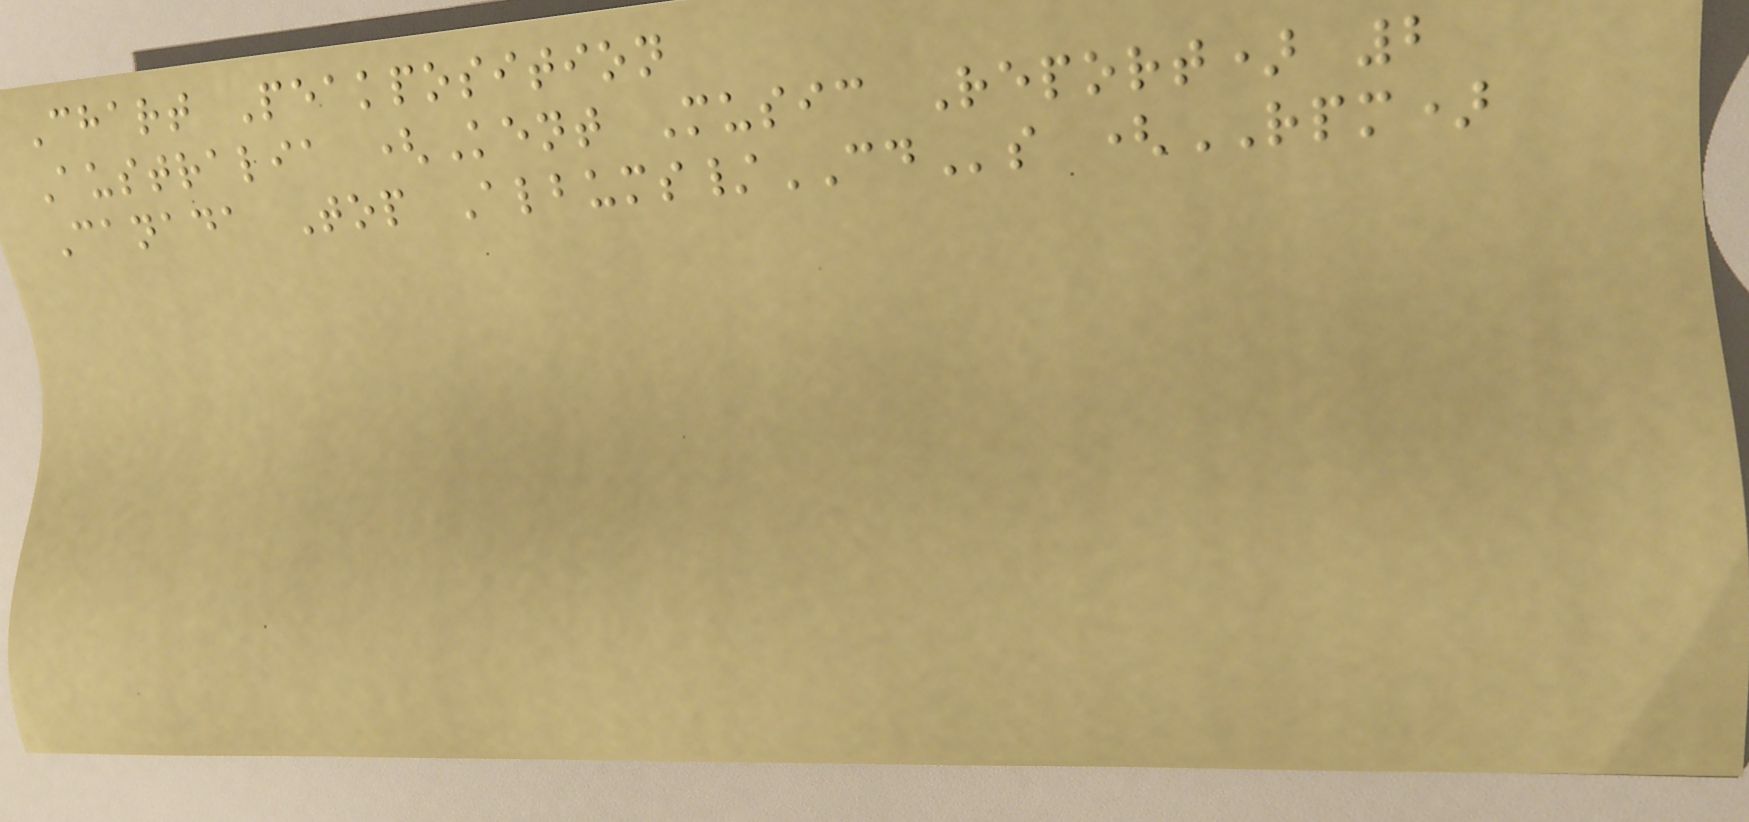Chart Peakposition
Australia (Kent Music Report) 2
Canada Top Albums/CDs (RPM)
